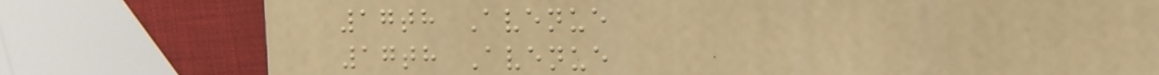17th Avenue
17th Avenue
